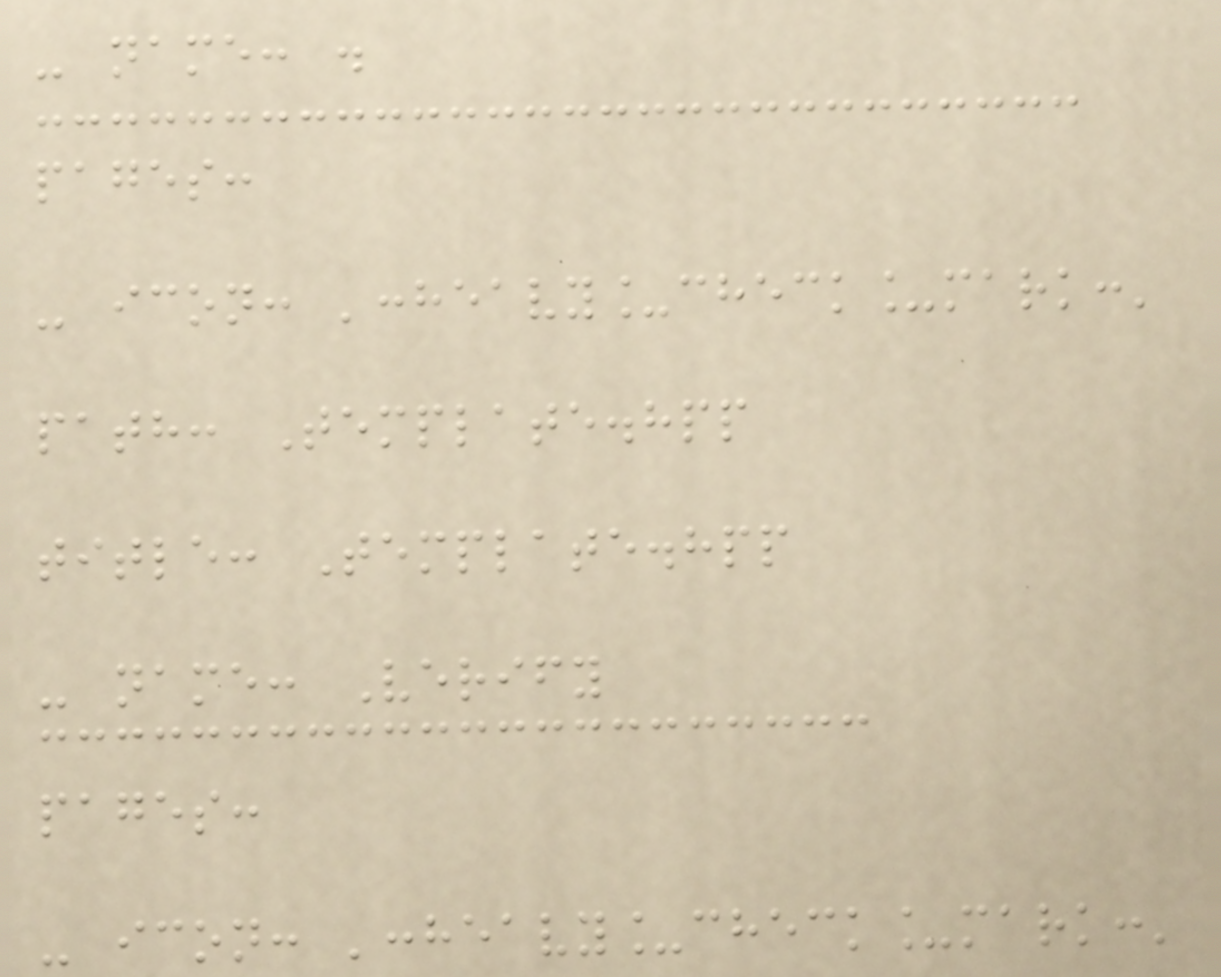- name: .
pages:
- icon: ':heavy_check_mark:'
path: Template.hpp
title: Template.hpp
- name: Verify
pages:
- icon: ':heavy_check_mark:'
